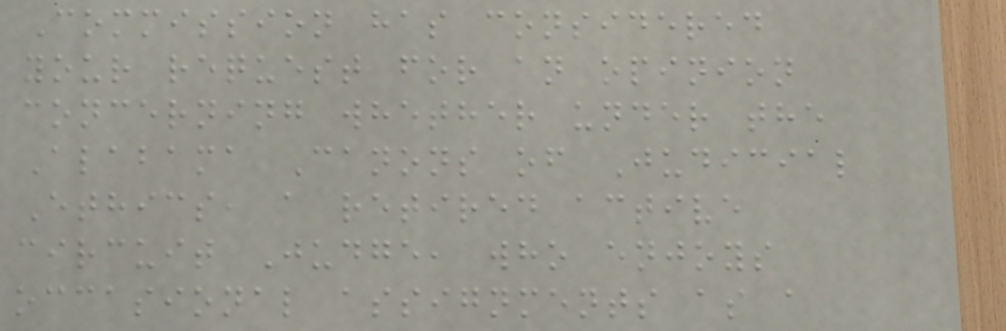Commission has considered
your request for an opinion
concerning whether under the
Alabama Canons of Judicial
Ethics, a retired active
circuit Judge, who enjoys
occasional assignments as a
